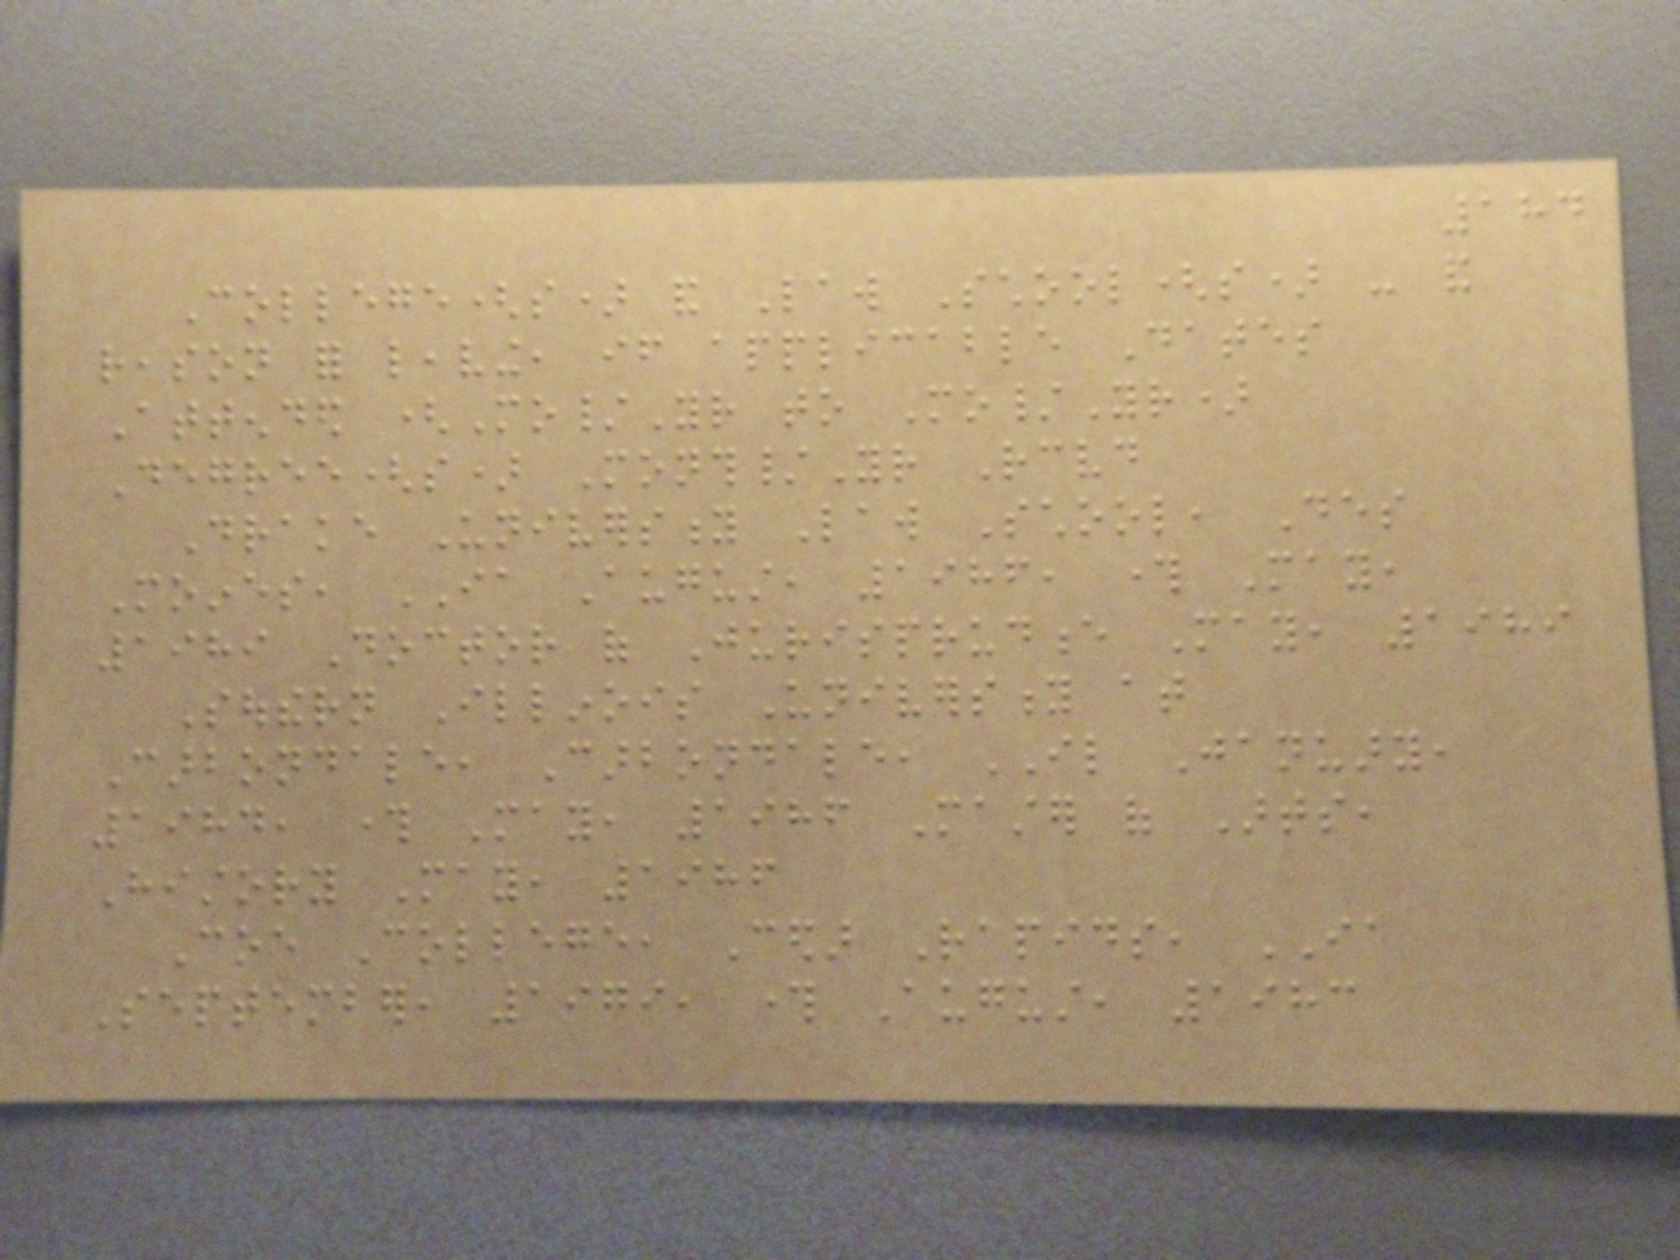184
College(s) and Law School(s) - and
reason for leaving, if applicable Dates
Attended (Mo/Yr to Mo/Yr)
Degree(s) Month/Yr Received
Drake University Law School, Des
Moines, IA August, 1986, through May,
1989 Doctor of Jurisprudence May, 1989
Southern Illinois University at
Carbondale, Carbondale, IL January,
1984, through May, 1986 Master of Arts,
History May, 1986
Coe College, Cedar Rapids, IA
September, 1979, through August, 1983
